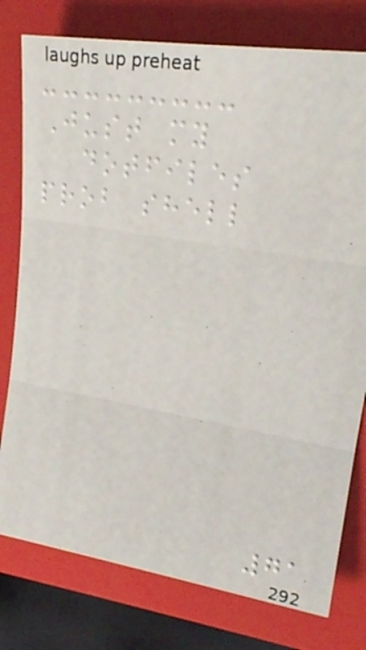Just my
dotfiles
prob shell
71
